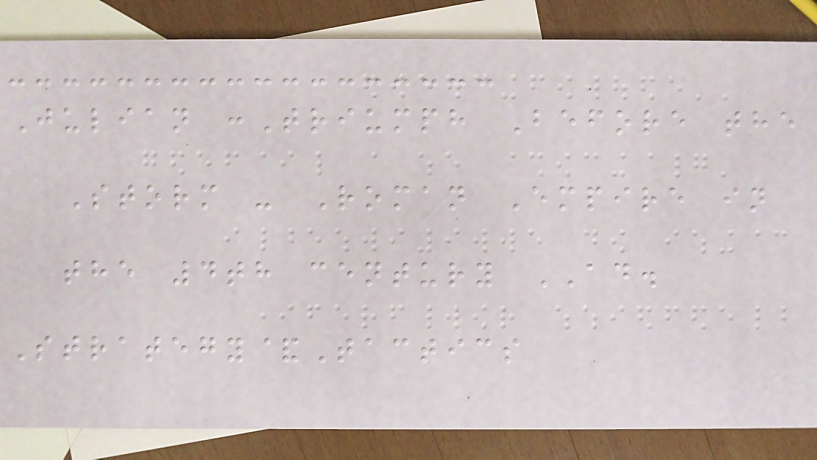Julian :Triumph Before the
Storm - Roman Empire in
the 4th century AD.
Strategy&Tactics
